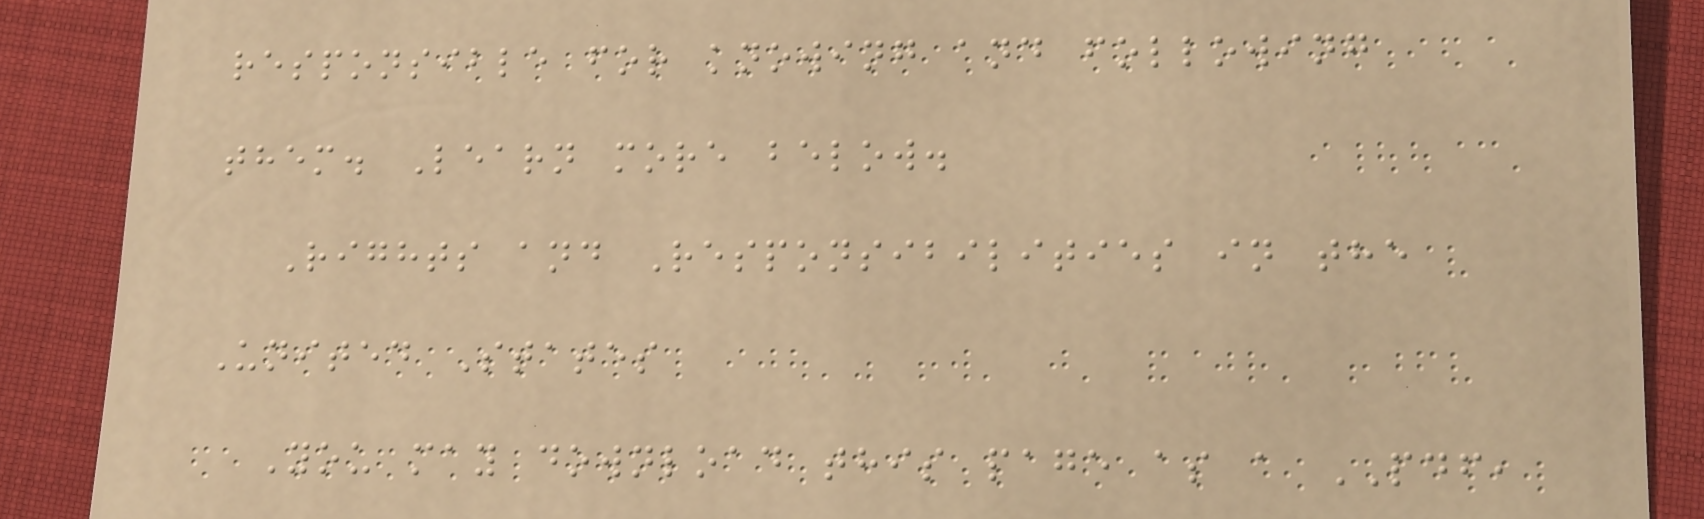responsible for knowing and following
them. Learn more below.
Rights and Responsibilities in the
United States
You may download this page as a PDF,
